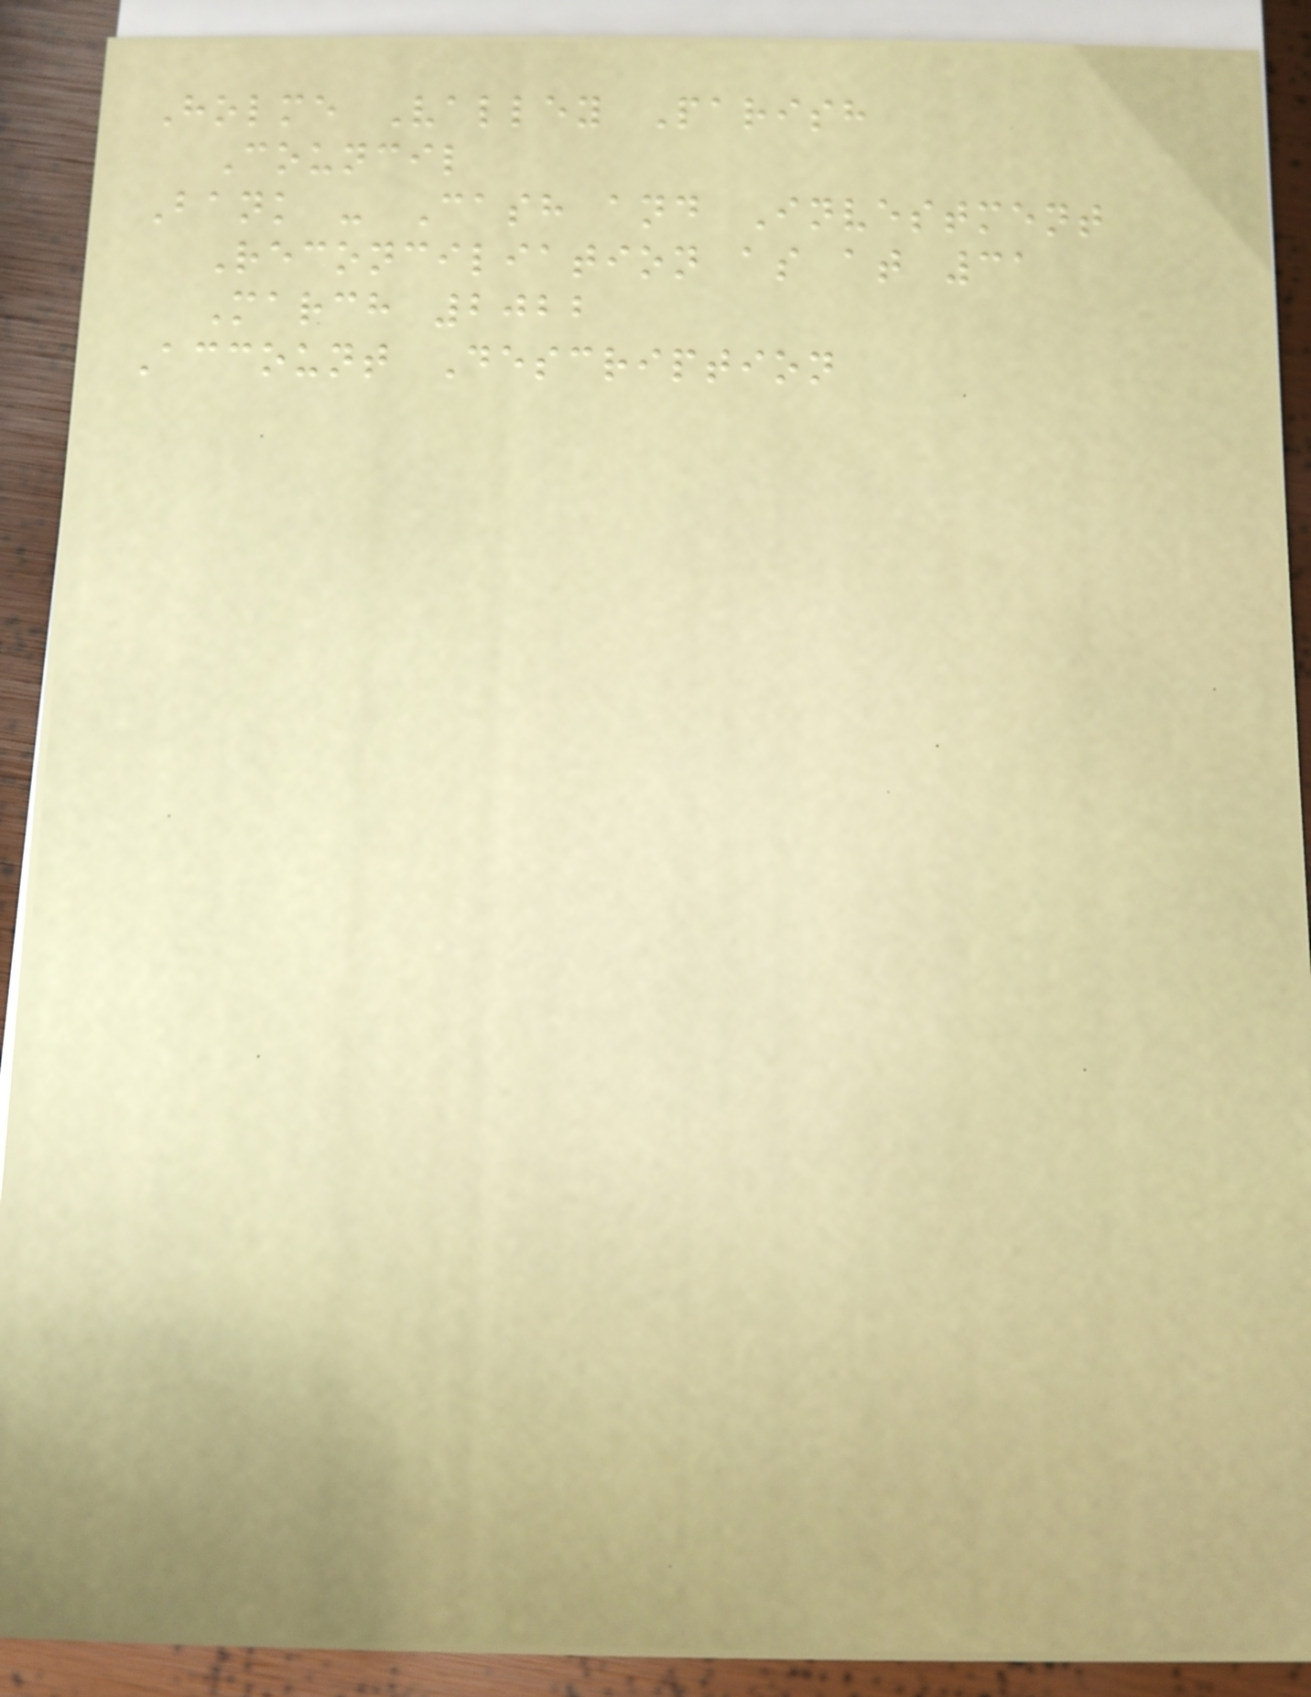Holme Valley Parish
Council
Bank - Cash and Investment
Reconciliation as at 31
March 2022
Account Description
